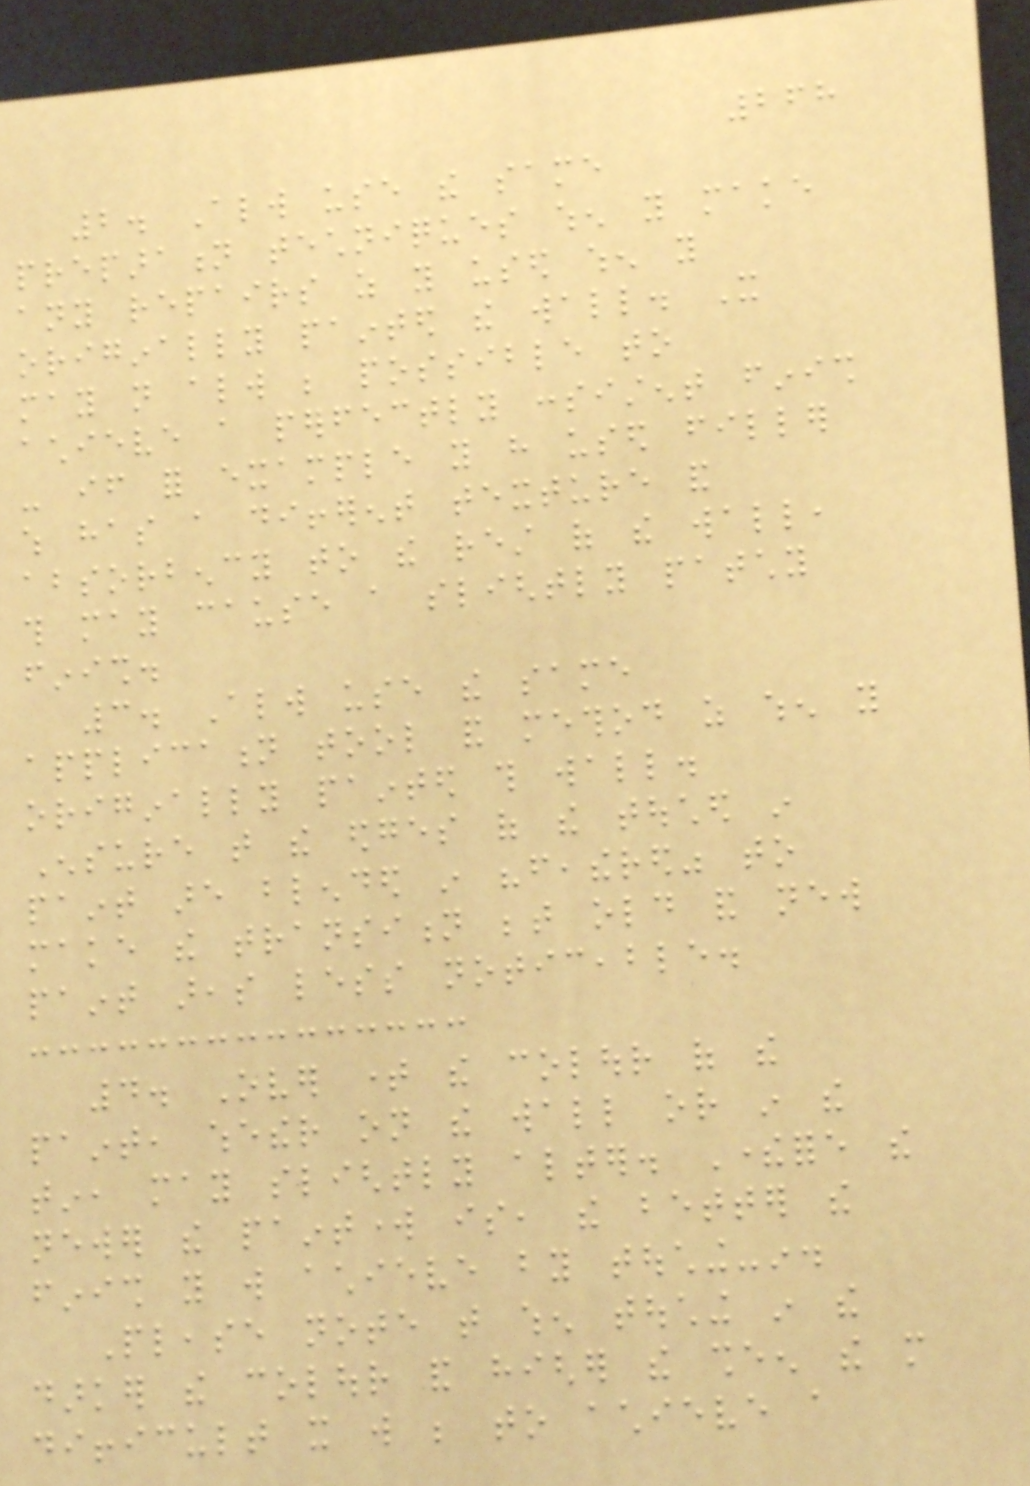268
2. Always use the same
preparation techniques when you make
any repairs as you used when you
originally painted the wall. It
may not always be possible to
achieve a perfectly consistent finish
- if for example you have used filler
which has a different texture and
absorbency to the rest of the wall,
this may cause a slightly patchy
finish.
3. Always use the same
application tool and method as when you
originally painted this wall.
Ensure that the edges of the touched in
paint are blended in "feathered" to
make the transition between old and new
paint areas less noticeable.
4. Over time the colour of the
paint, whether on the wall or in the
tin, may slightly alter. Therefore the
newer the paintwork is, the better the
finish you will achieve by touching-in.
Please note that when touching in the
darker the colour and higher the sheen the more
difficult it will be to achieve a
